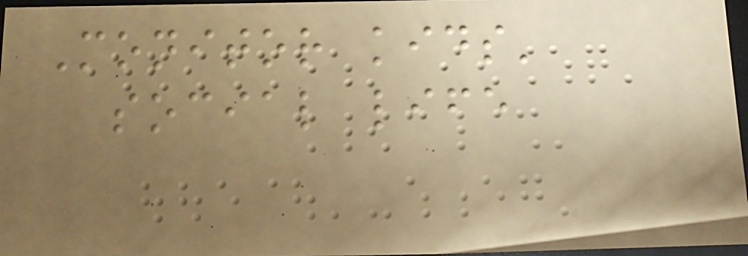Monitor kids'
social life
